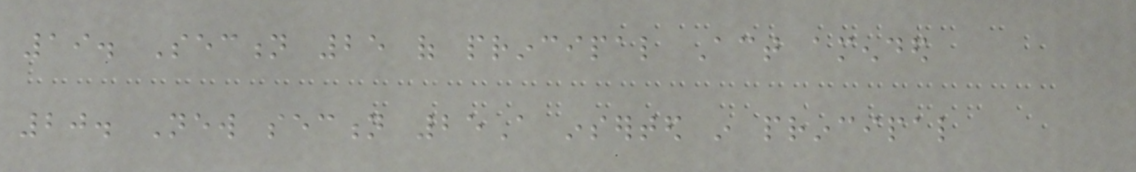19. Section 25 of principal Act amended
20. New section 25A inserted in principal
